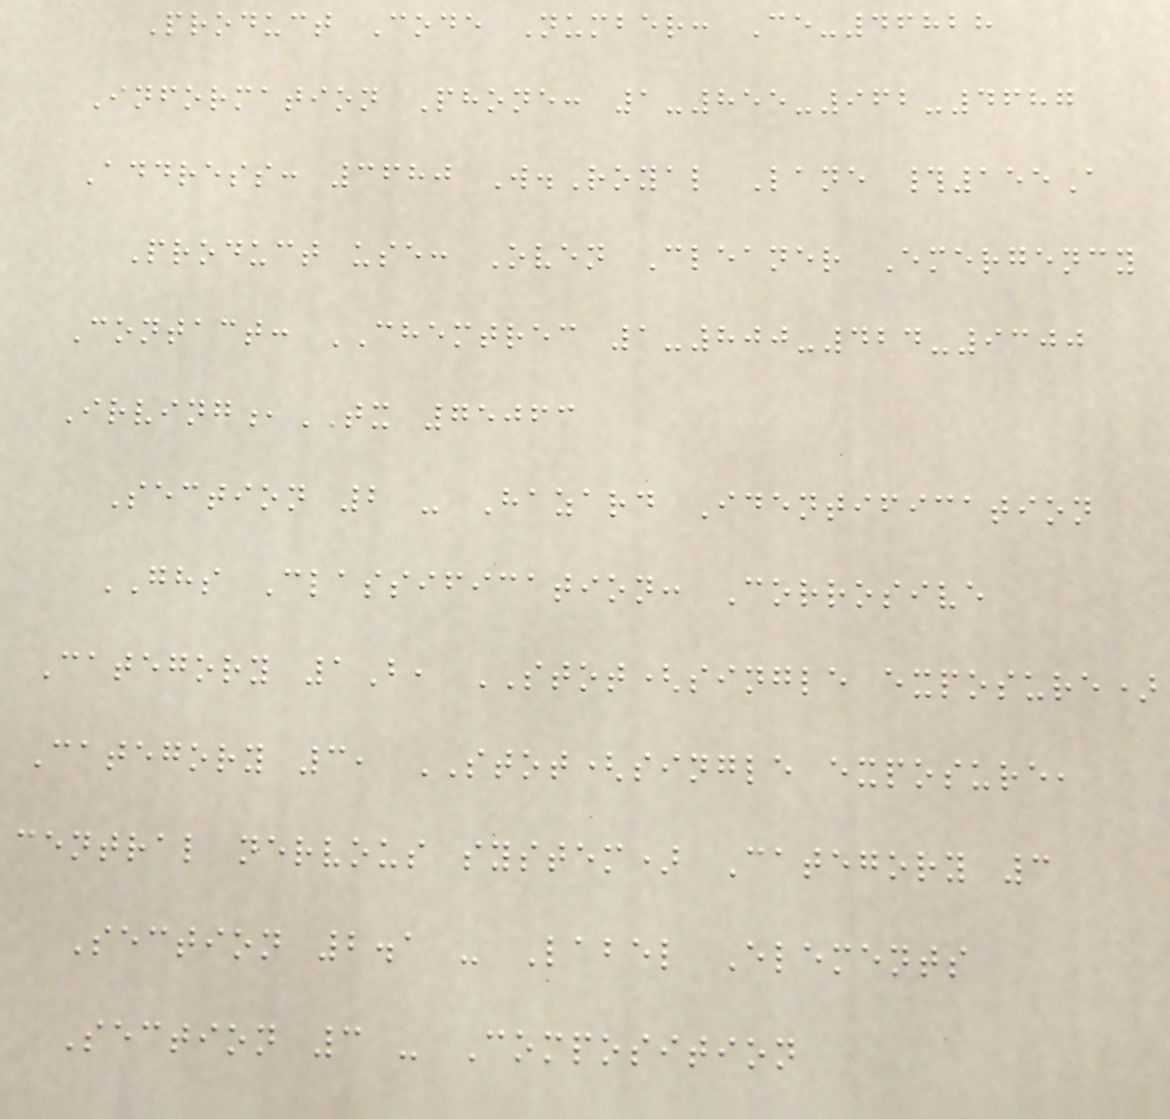Product Code Number: Ce-46828
Information Phone: 1-855-962-4687
Address: 3680 W.Royal Lane #155A
Product use: Oven Cleaner Emergency
Contact: CHEMTREC 1-800-424-9300
Irving,TX 75063
Section 2 - Hazard Identification
GHS Classification: Corrosive
Category 1B, STOT(single exposure)
Category 3, STOT(single exposure,
central nervous system) Category 3
Section 2.1 - Label Elements
Section 3 - Composition
